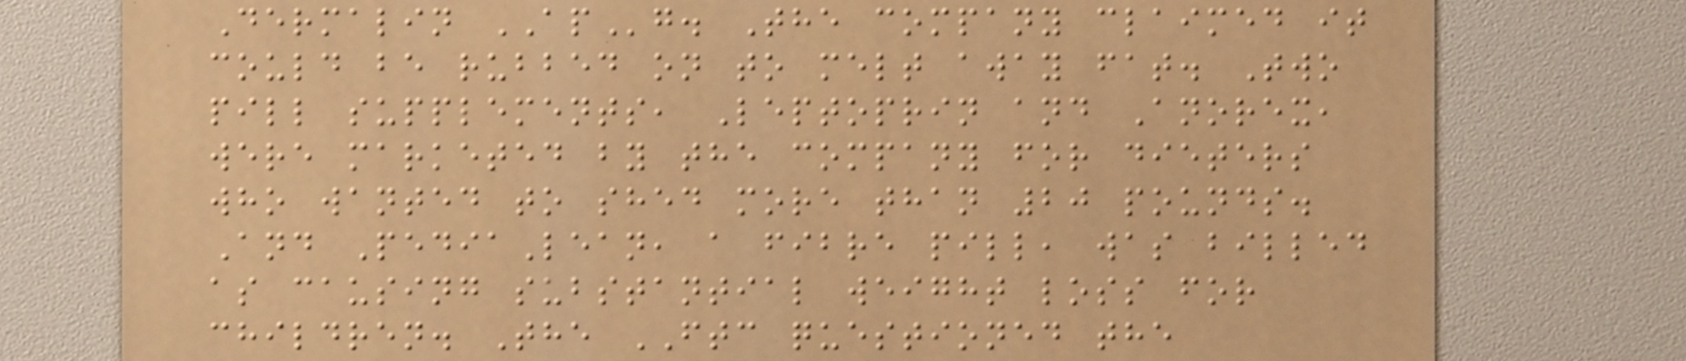Dermalin APg. The company claimed it
could be rubbed on to melt away fat. Two
pill supplements, Leptoprin and Anorex,
were marketed by the company for dieters
who wanted to shed more than 20 pounds.
And PediaLean, a fibre pill, was billed
as causing substantial weight loss for
children. The FTC questioned the
